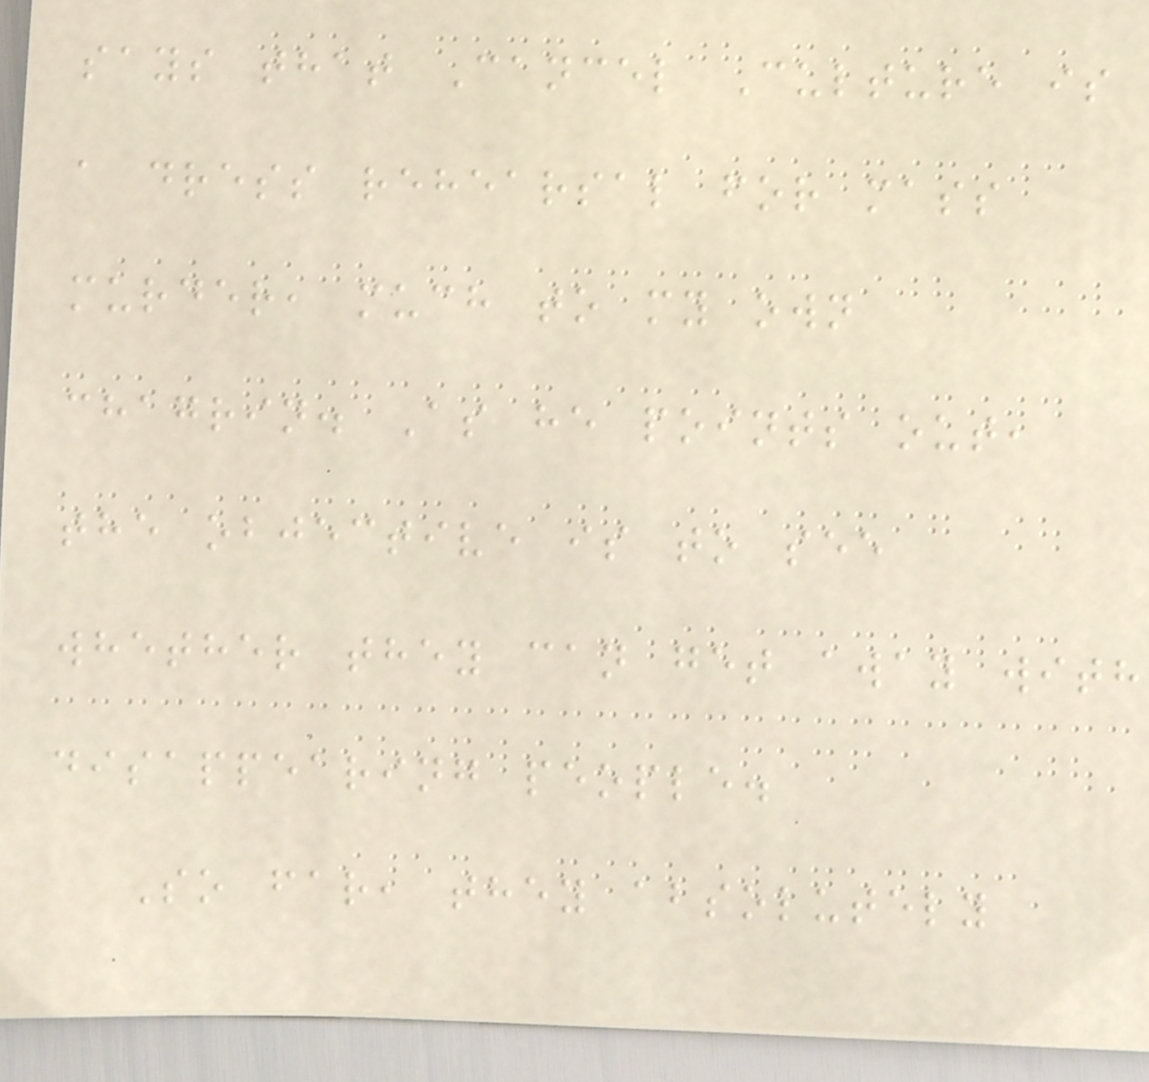says that Cancel Culture is
a dress rehearsal for mass
murder, much to my own
chagrin. As he points out,
the objective is to see
whether they can get away with
disappearing people.
So far, they absolutely
